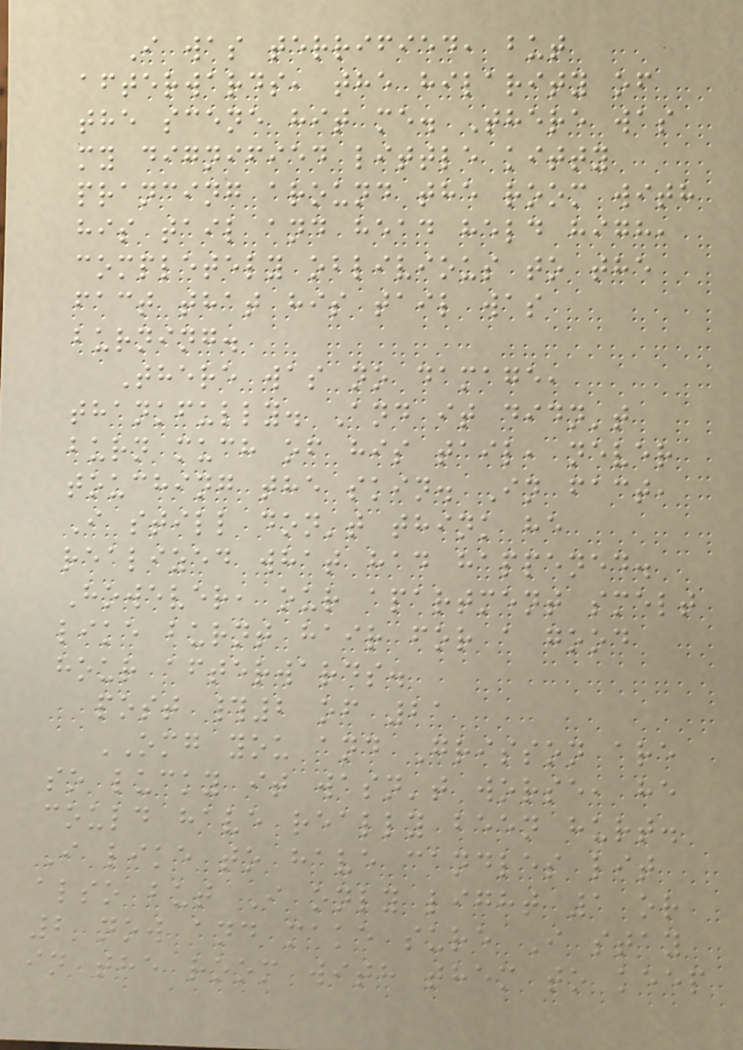I was terrified, but
afterwards, the hilarity of
the scene hit me. There was
my dignified little kitty
prancing around the room with
his tail and head held high,
completely oblivious to the
fact that his tail was
burning.
There was no damage,
thankfully. And it didn't
burn much of his tail, never
touching the skin. In fact,
I still don't think he
realized what had happened.
However, our apartment smelt
like burnt hair for a good
hour afterwards.
post #2 of 21
OMG you and Grisson are
so lucky it wasn't worse, he
could have really been hurt.
I like to have candles lit
also but I only light 1 or
2 now and make sure I stay
in the room with them to keep
